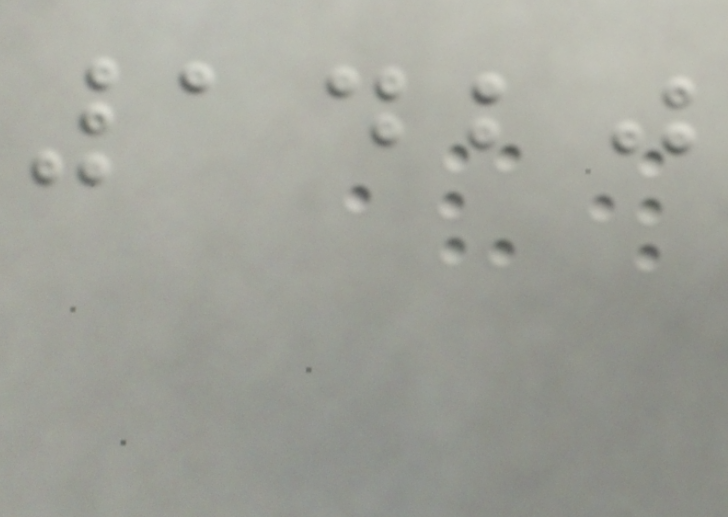1420
